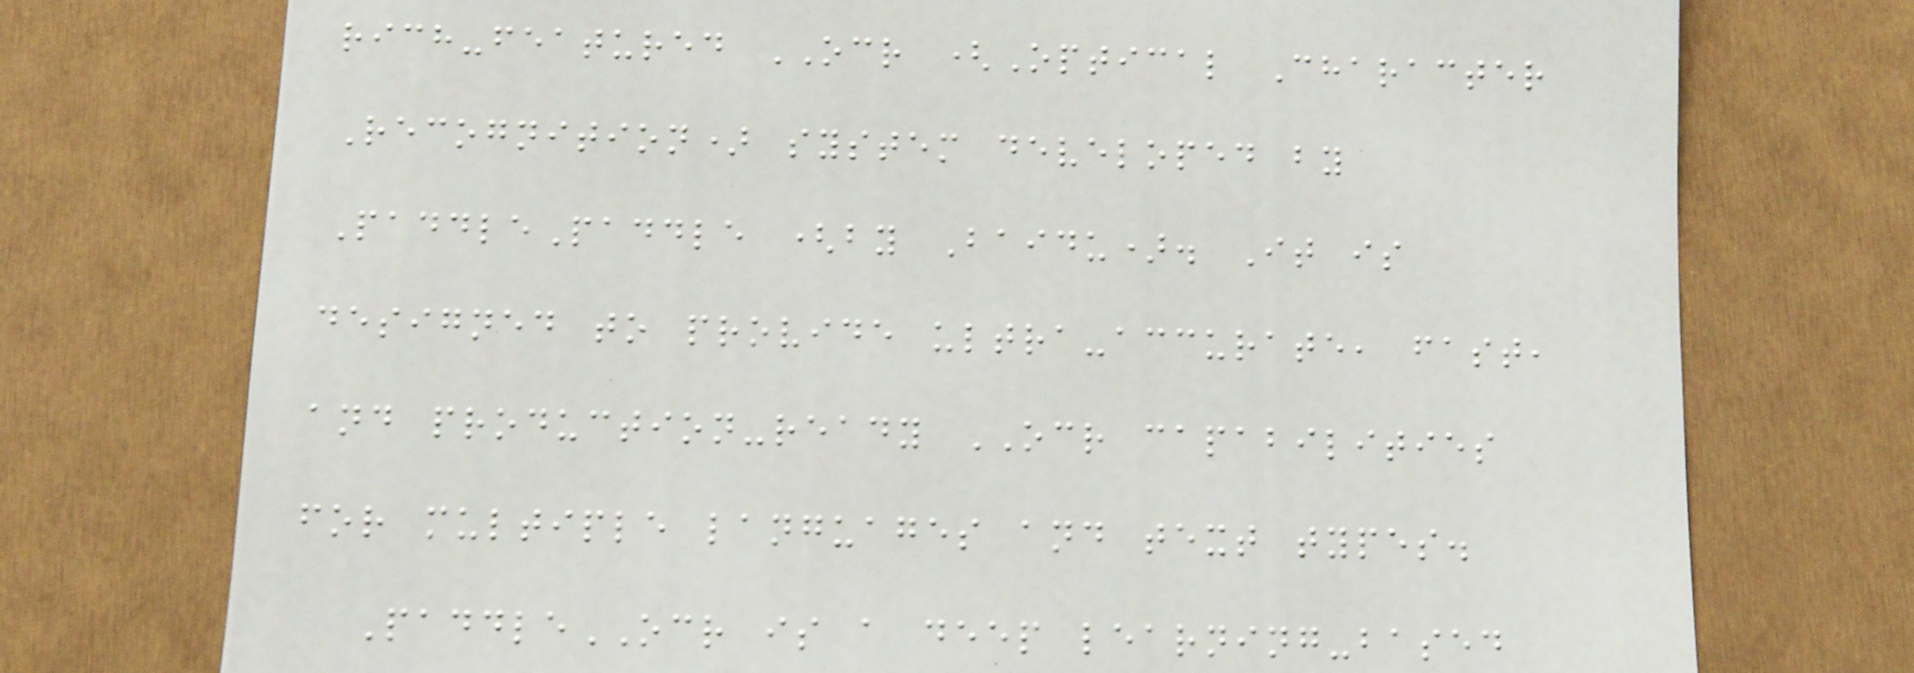rich-featured OCR (Optical Character
Recognition) system developed by
PaddlePaddle (by Baidu). It is
designed to provide ultra-accurate, fast,
and production-ready OCR capabilities
for multiple languages and text types.
PaddleOCR is a deep learning-based
